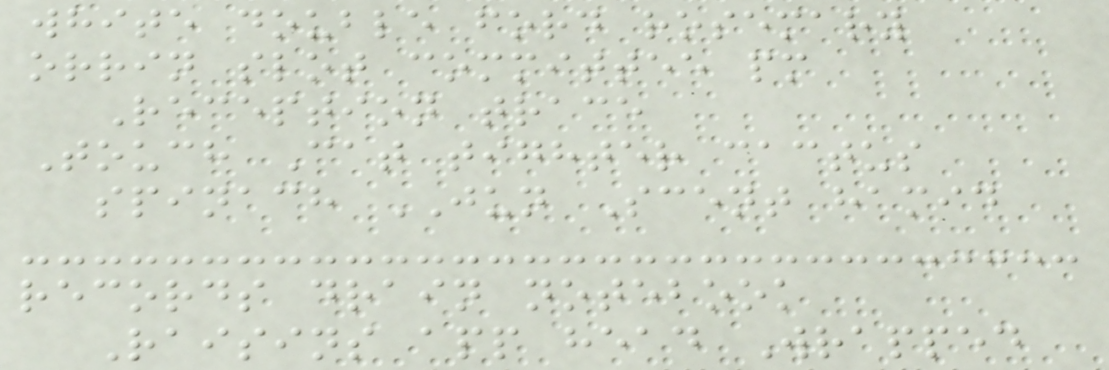white double ford rosemary
orrin slot committee pm
Reception trace
Touch Cat tighter cactus
spinach JUN Scent hamid
records drain notebook
Raisins app head Wrapped
